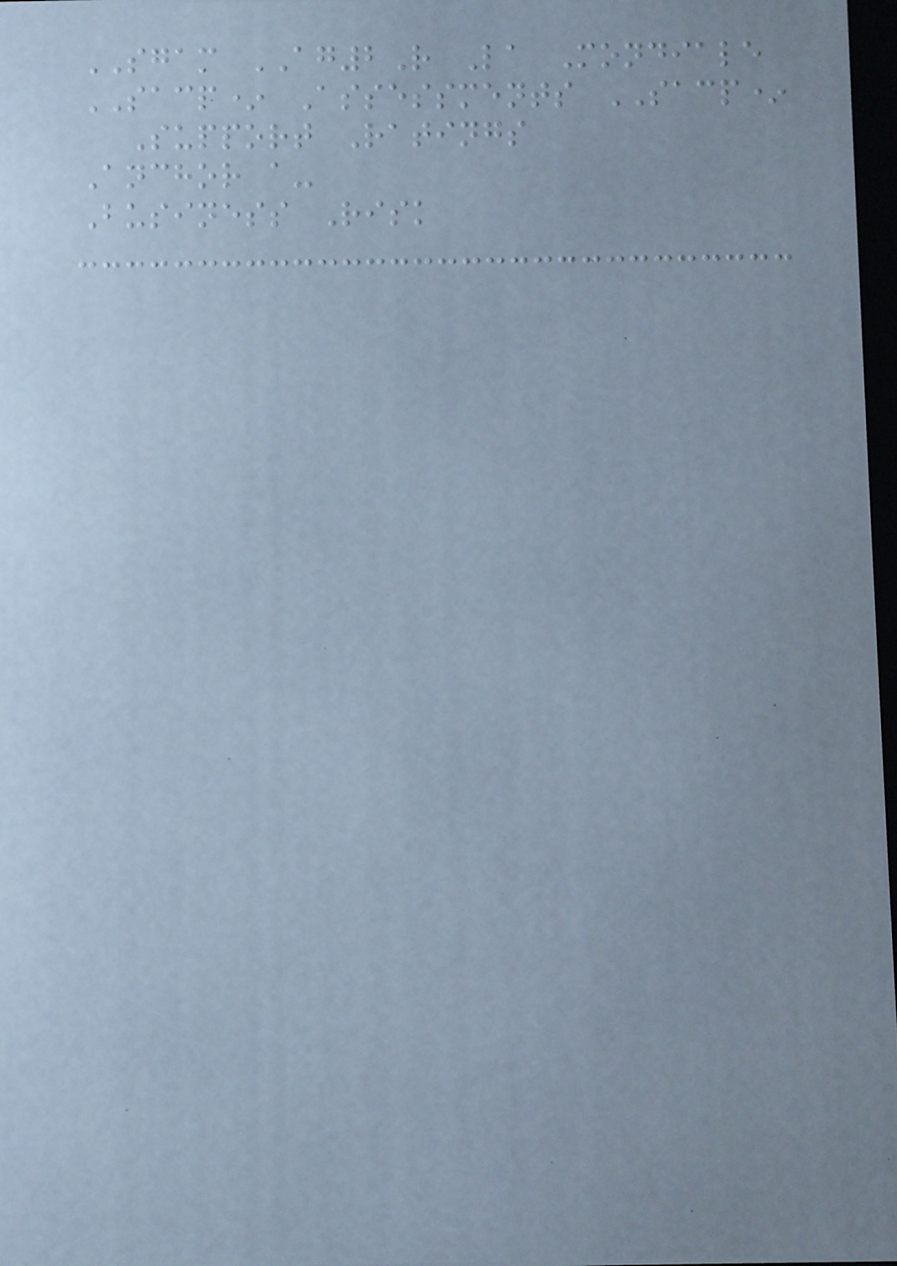SGAM AG2R La Mondiale
SACP* Assessments SACP*
Support Ratings
Anchor a-
Business Risk
